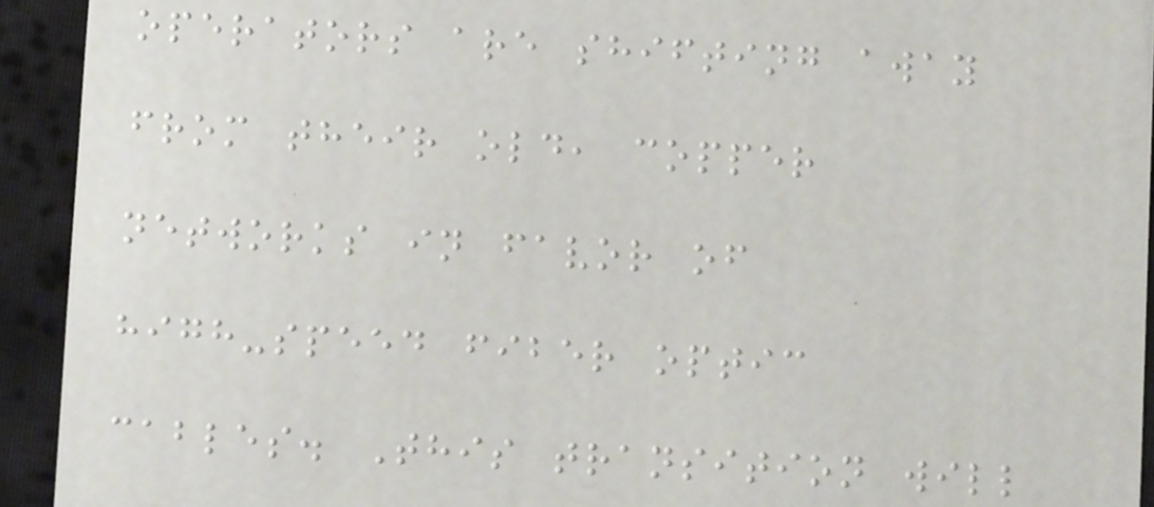operators are shifting away
from their old, copper
networks in favor of
high-speed fiber optic
cables. This transition will
